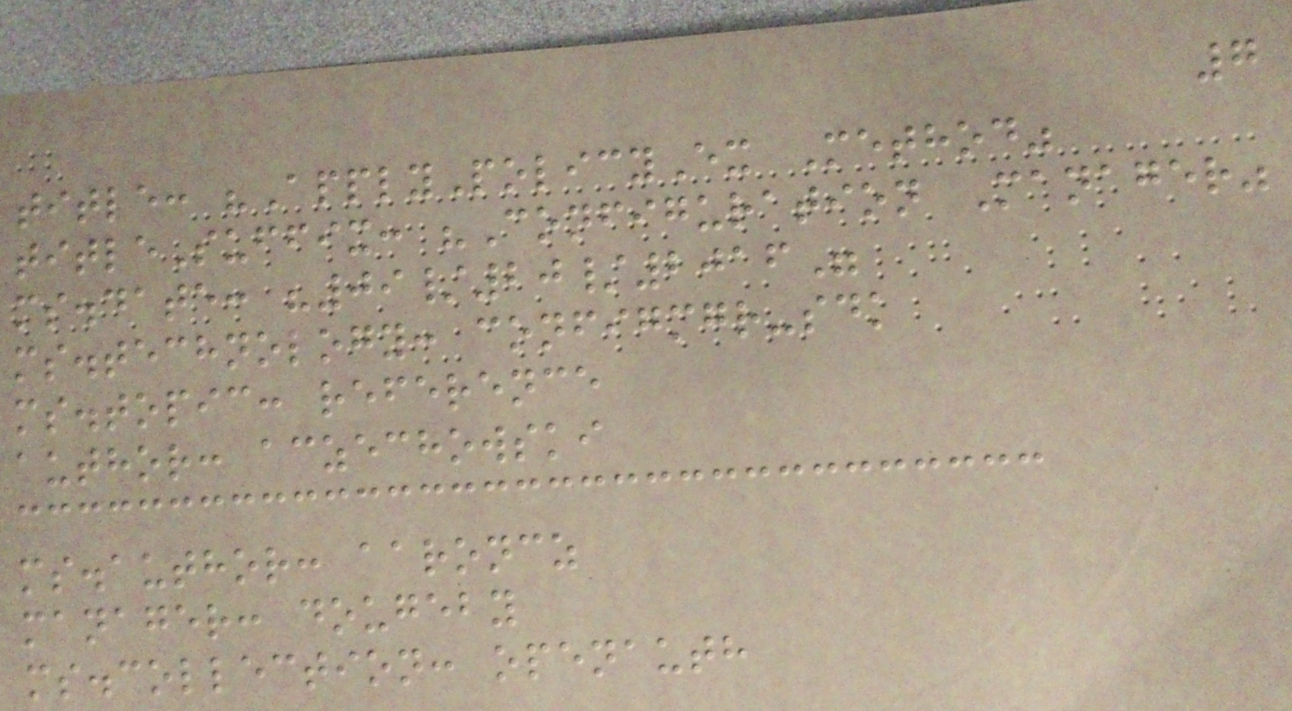7
title: "ApplyPolicyEx Method"
titleSuffix: "Configuration Manager"
ms.date: "09/20/2016"
ms.technology: configmgr-sdk
ms.topic: reference
author: aczechowski
ms.author: aaroncz
manager: dougeby
ms.collection: openauth
